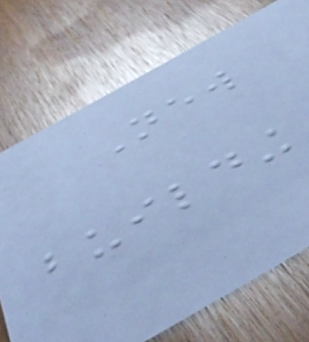New
building
